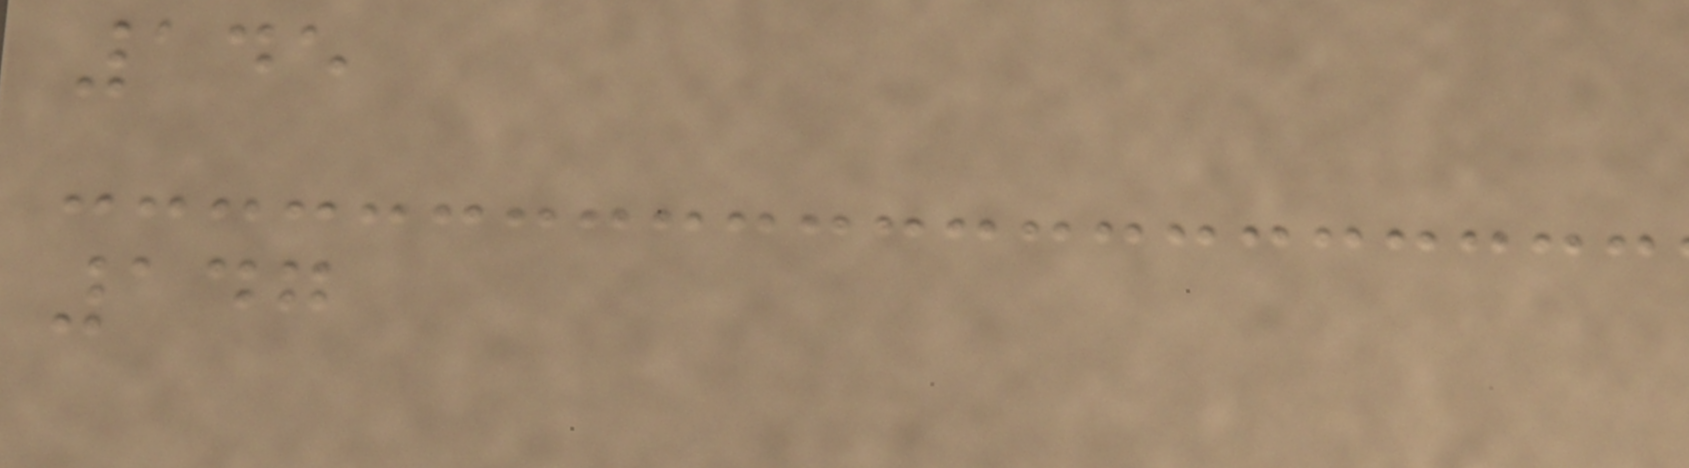145
147
